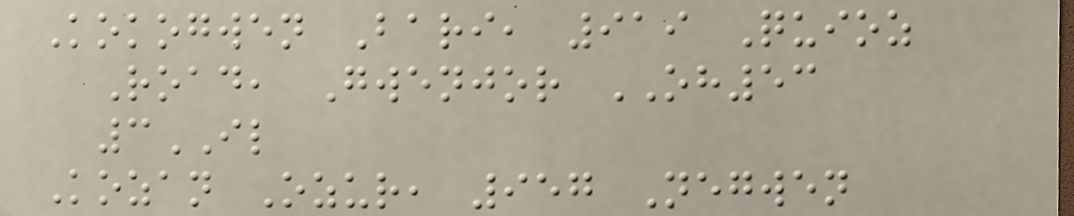Kokogwen Bari, 919 Quioz
Road, Gwenjor OH53
3IL
Kozan Ozur, 957 Negwen
